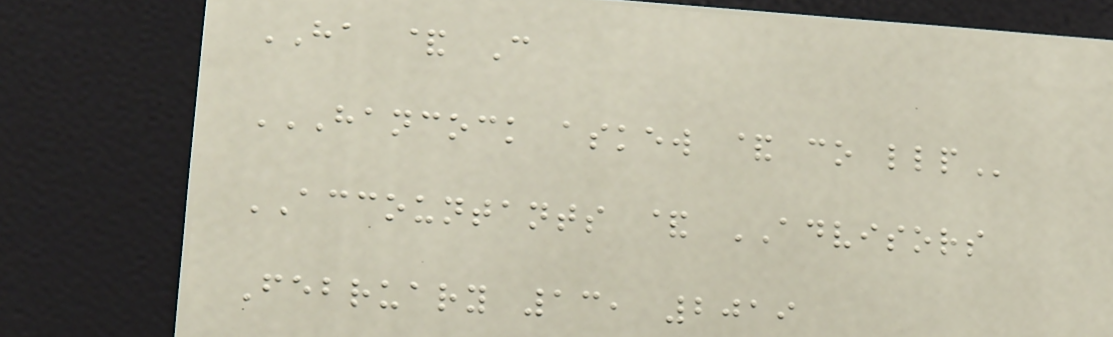HA & C
HANCOCK ASKEW & CO LLP
ACCOUNTANTS & ADVISORS
February 13, 2019
